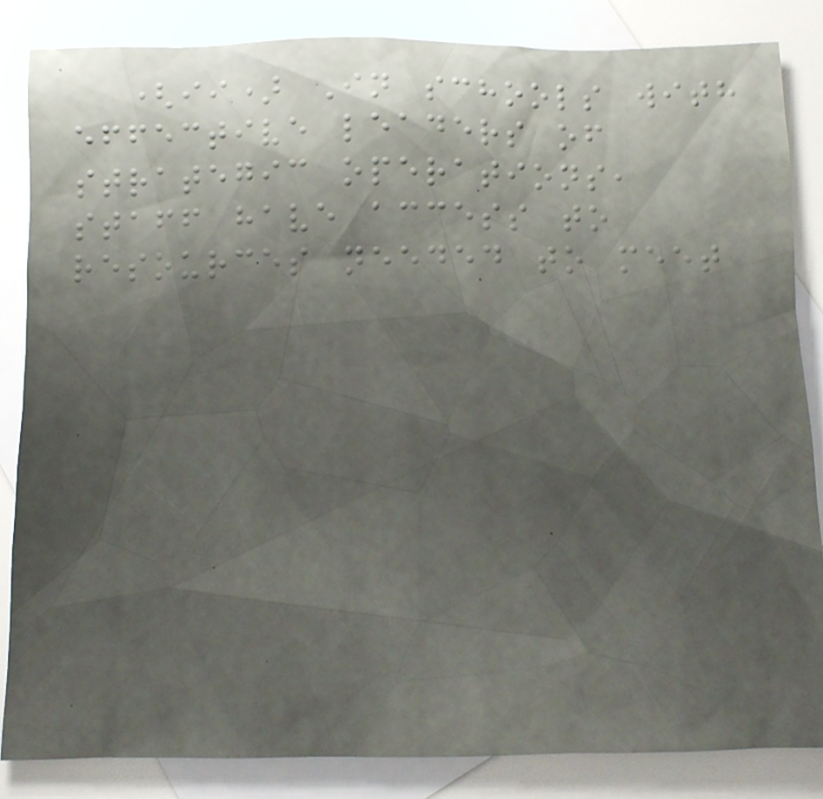(ii) In schools with
effective leaders of
strategic operations,
staff have access to
resources needed to meet
